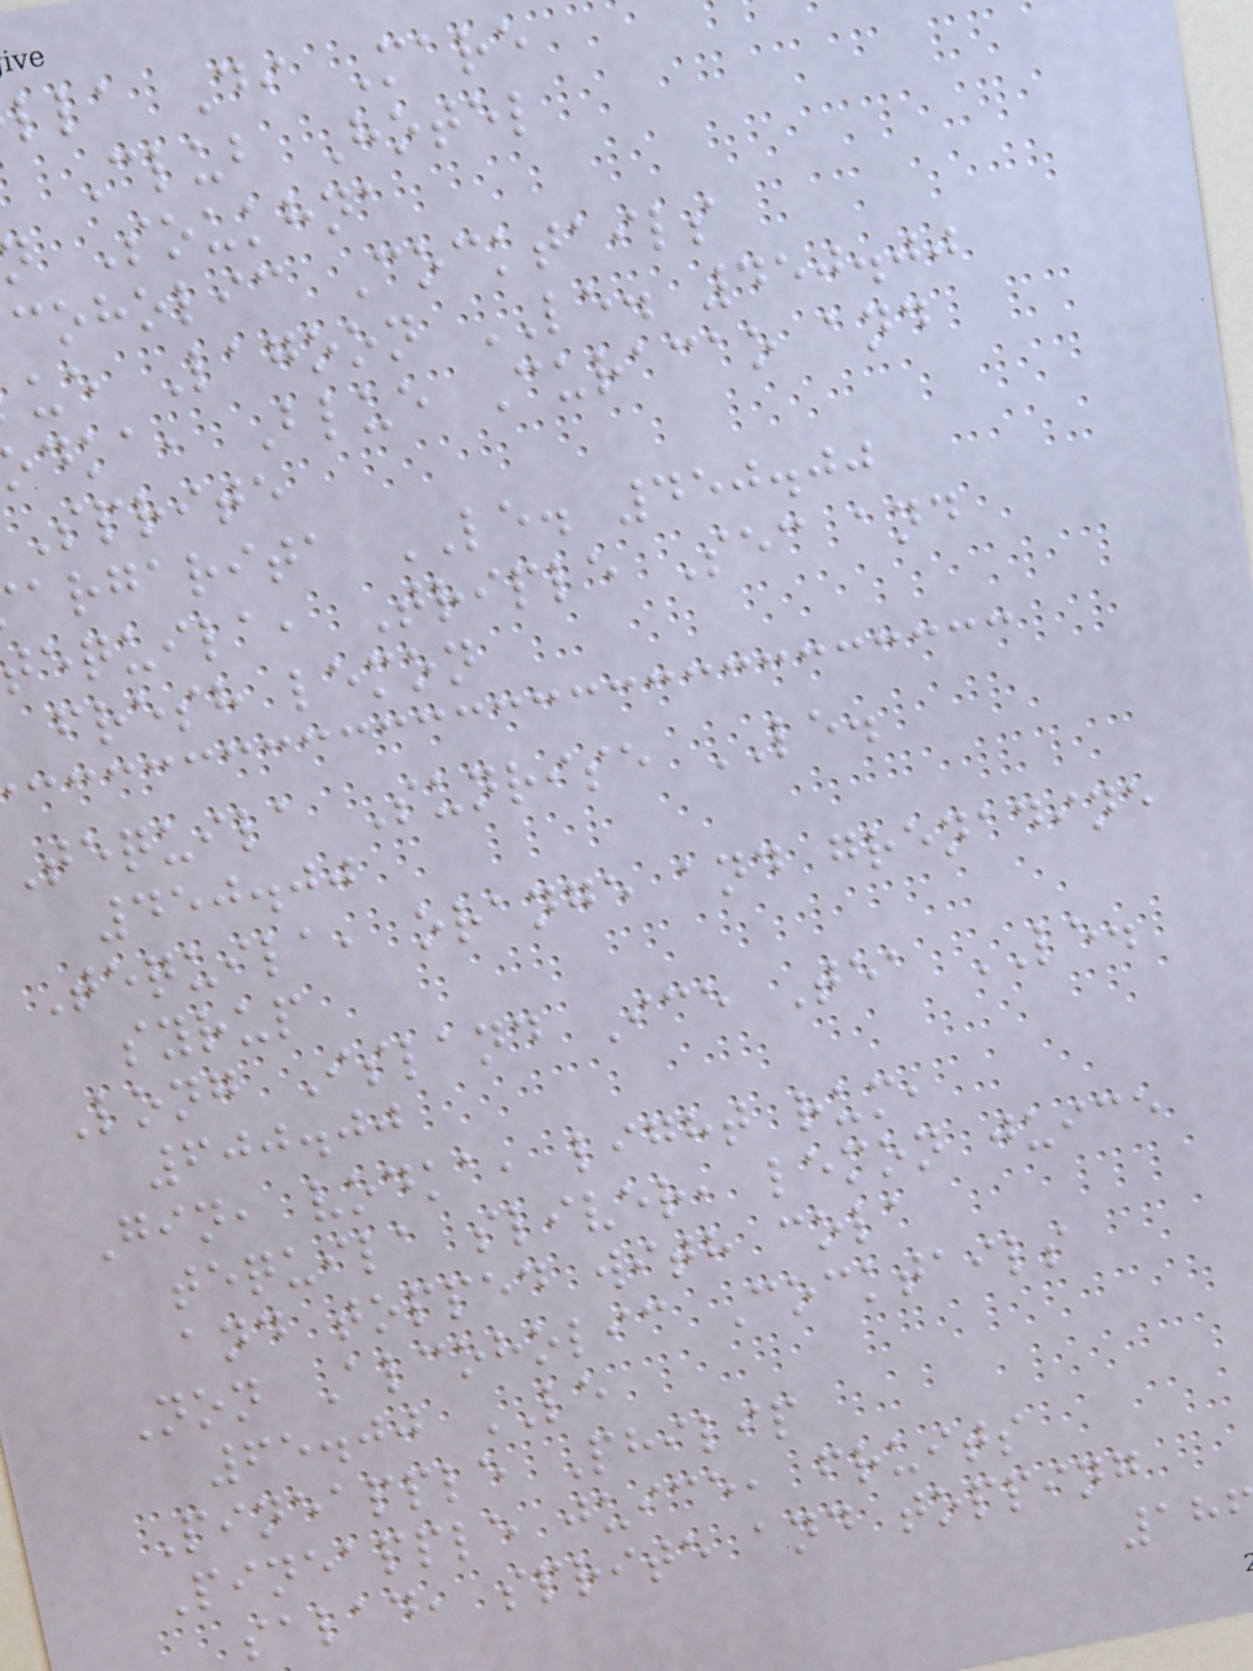lla Di Mare
Club Hotel
Soukhna
coholic Cocktails
ue Lagoon LE. 450.00
dka, Blue Curacao and
Sprite
argarita LE. 450.00
equila, Triple Sec and
fresh lemon
Tequila Sunrise LE.
450.00
Tequila, orange and grenadine
syrup
Long Island Ice Tea LE.
600.00
Gin, vodka, light rum,
tequila sliver, lemon juice
and topped with cola
Non Alcoholic Cocktails
65.00 LE
Pineapple Philip
Pineapple juice, fruits
salad, sprite and topping
